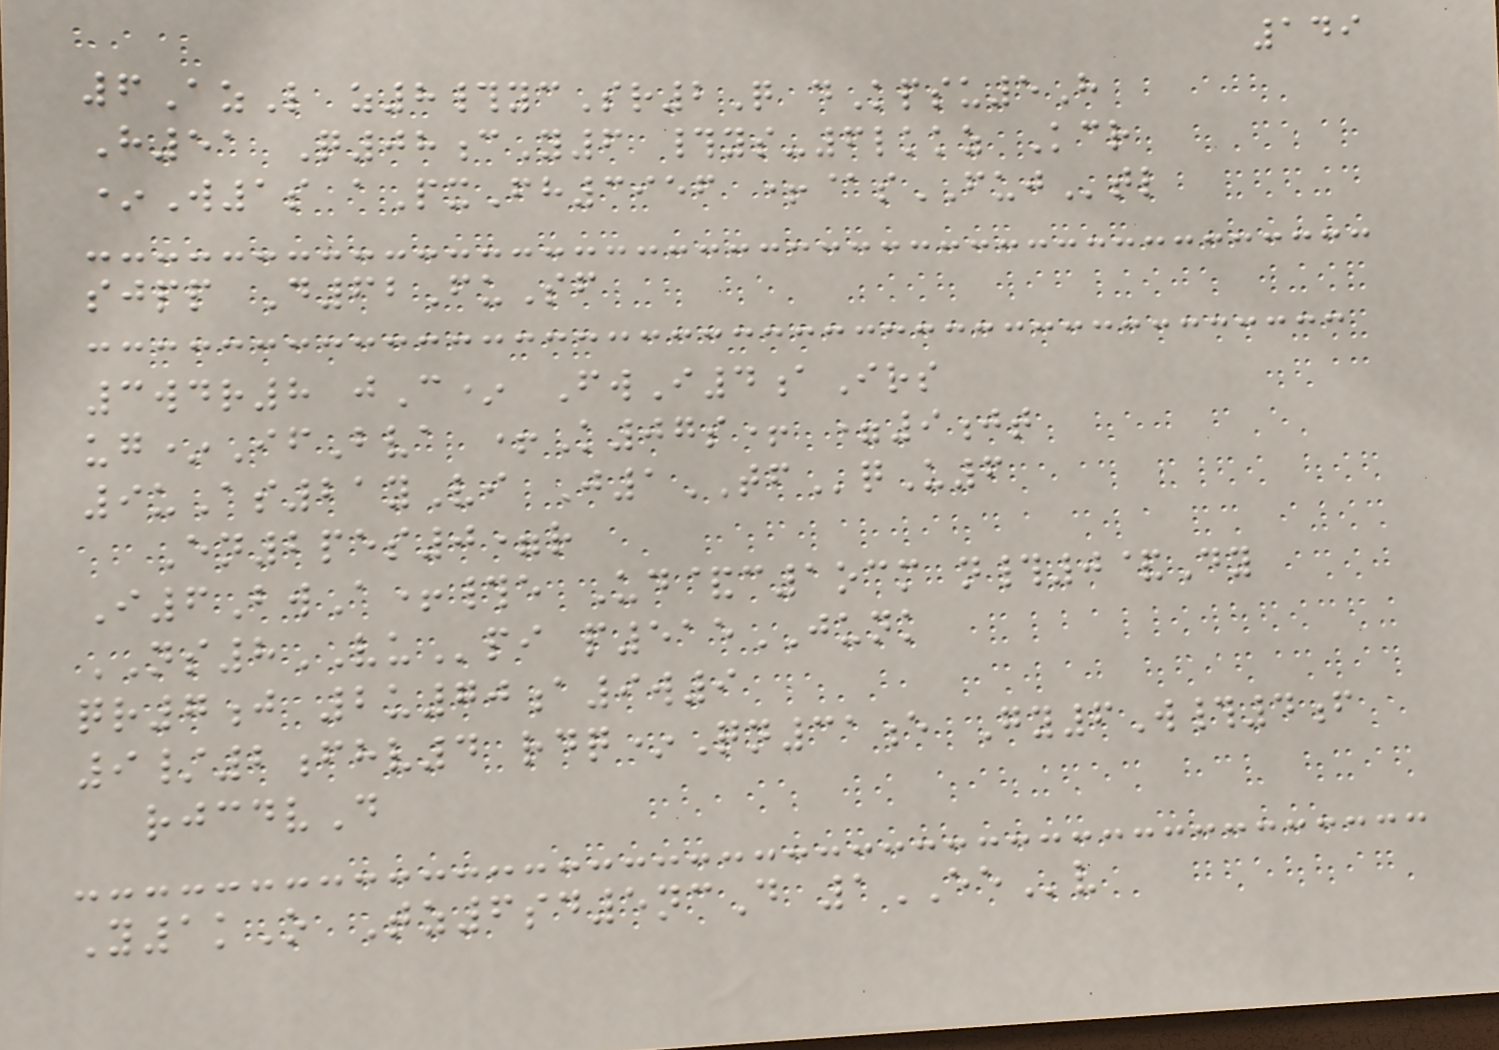149
6AzL z8#ycSr2Q dKpsu5H
H51 Q08cY6 #ys-6lkkz Kcr
*W1s aPxFh3956 +@sFUJtl
sjpp D62FuSf
3wdr8 jC* FwI4aIrs
ug*IfBva +K07s+ =9jt
9uAs21yVi J1TFqU6
En2pes0=r
I6BwA+#e Ud&c1ocm n#0&Dy
NS8VUpi p515JUNK
qr7j 2u70a9w9
9/2fhv4 rdq*Qn31e Gy6W#4f
rjcdvD
Y1kO Tz6sd5ncD 1EEv
